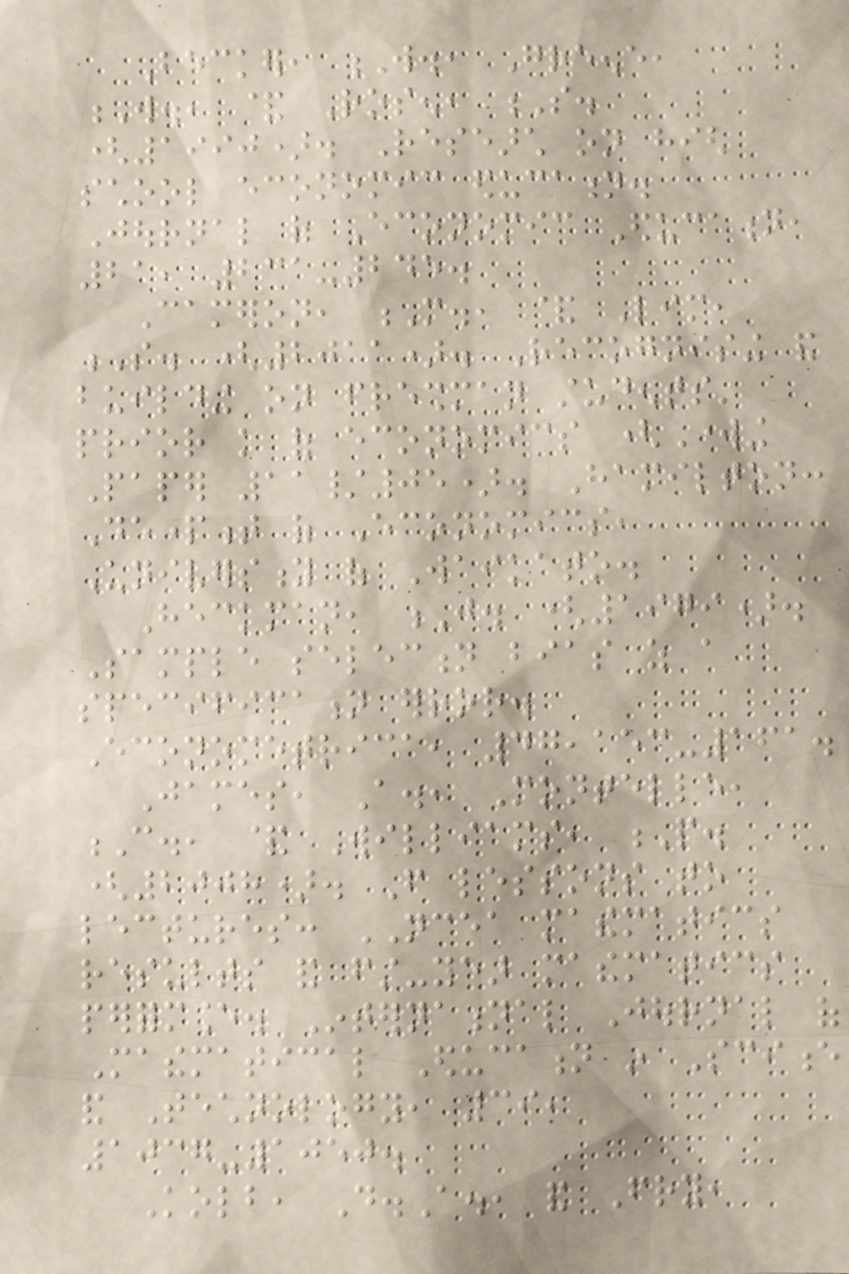Becker, W., Greene,
W., & Rosen, S.
(1990). Research on high
school economic education.
Journal of Economic Education,
21, 231-245.
Cameron, M., & Lim,
S. (2011). Recognising and
building on freshman students'
prior knowledge of economics (Working
Paper 11/05). Hamilton:
Department of Economics,
University of Waikato.
Heckman, J. (1979).
Sample selection bias as a
specification error.
Econometrica, 47,153-161.
James, A., Montelle,
C., & Williams, P.
(2008). From lessons to
lectures: NCEA mathematics
results and first-year mathematics
performance. International Journal of
Mathematical Education in Science
and Technology, 39,
1037-1050.
Kolb, D.A., and Fry,
